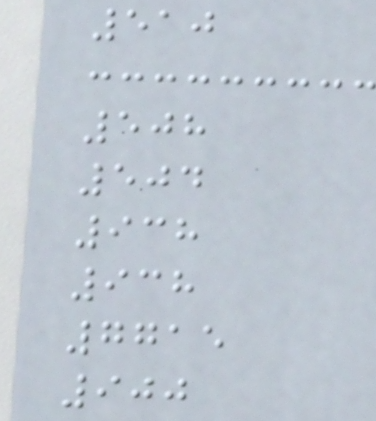510
508
504
938
938
7715
900
